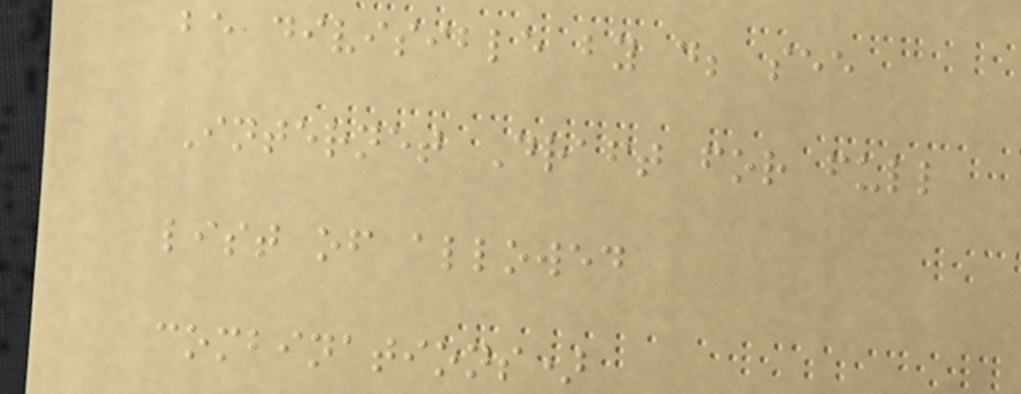be divisible by d; see
Internet Draft for full
list of allowed
combinations)
